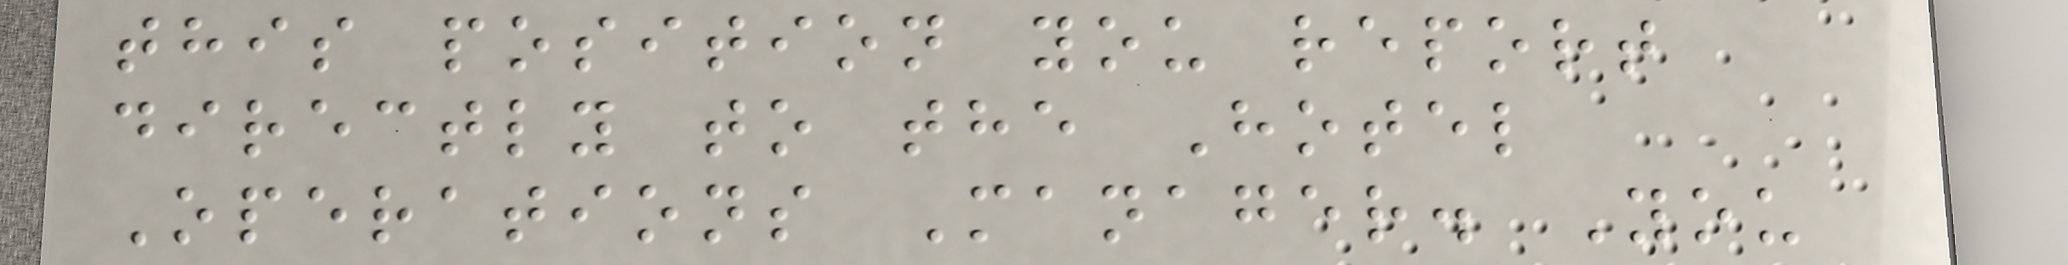this position you report
directly to the Hotel
Operations Manager. You
